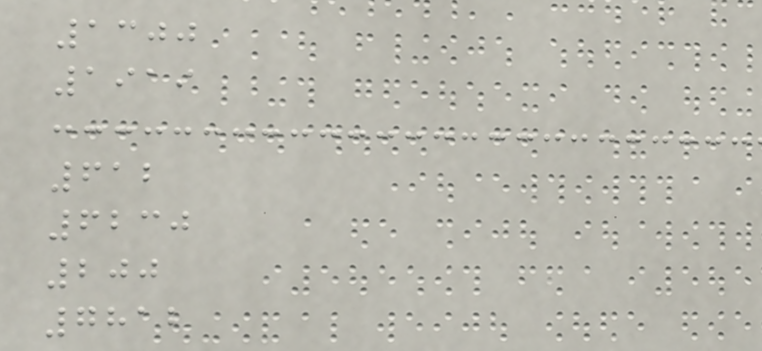1300
1919
612
6230
200
7812
